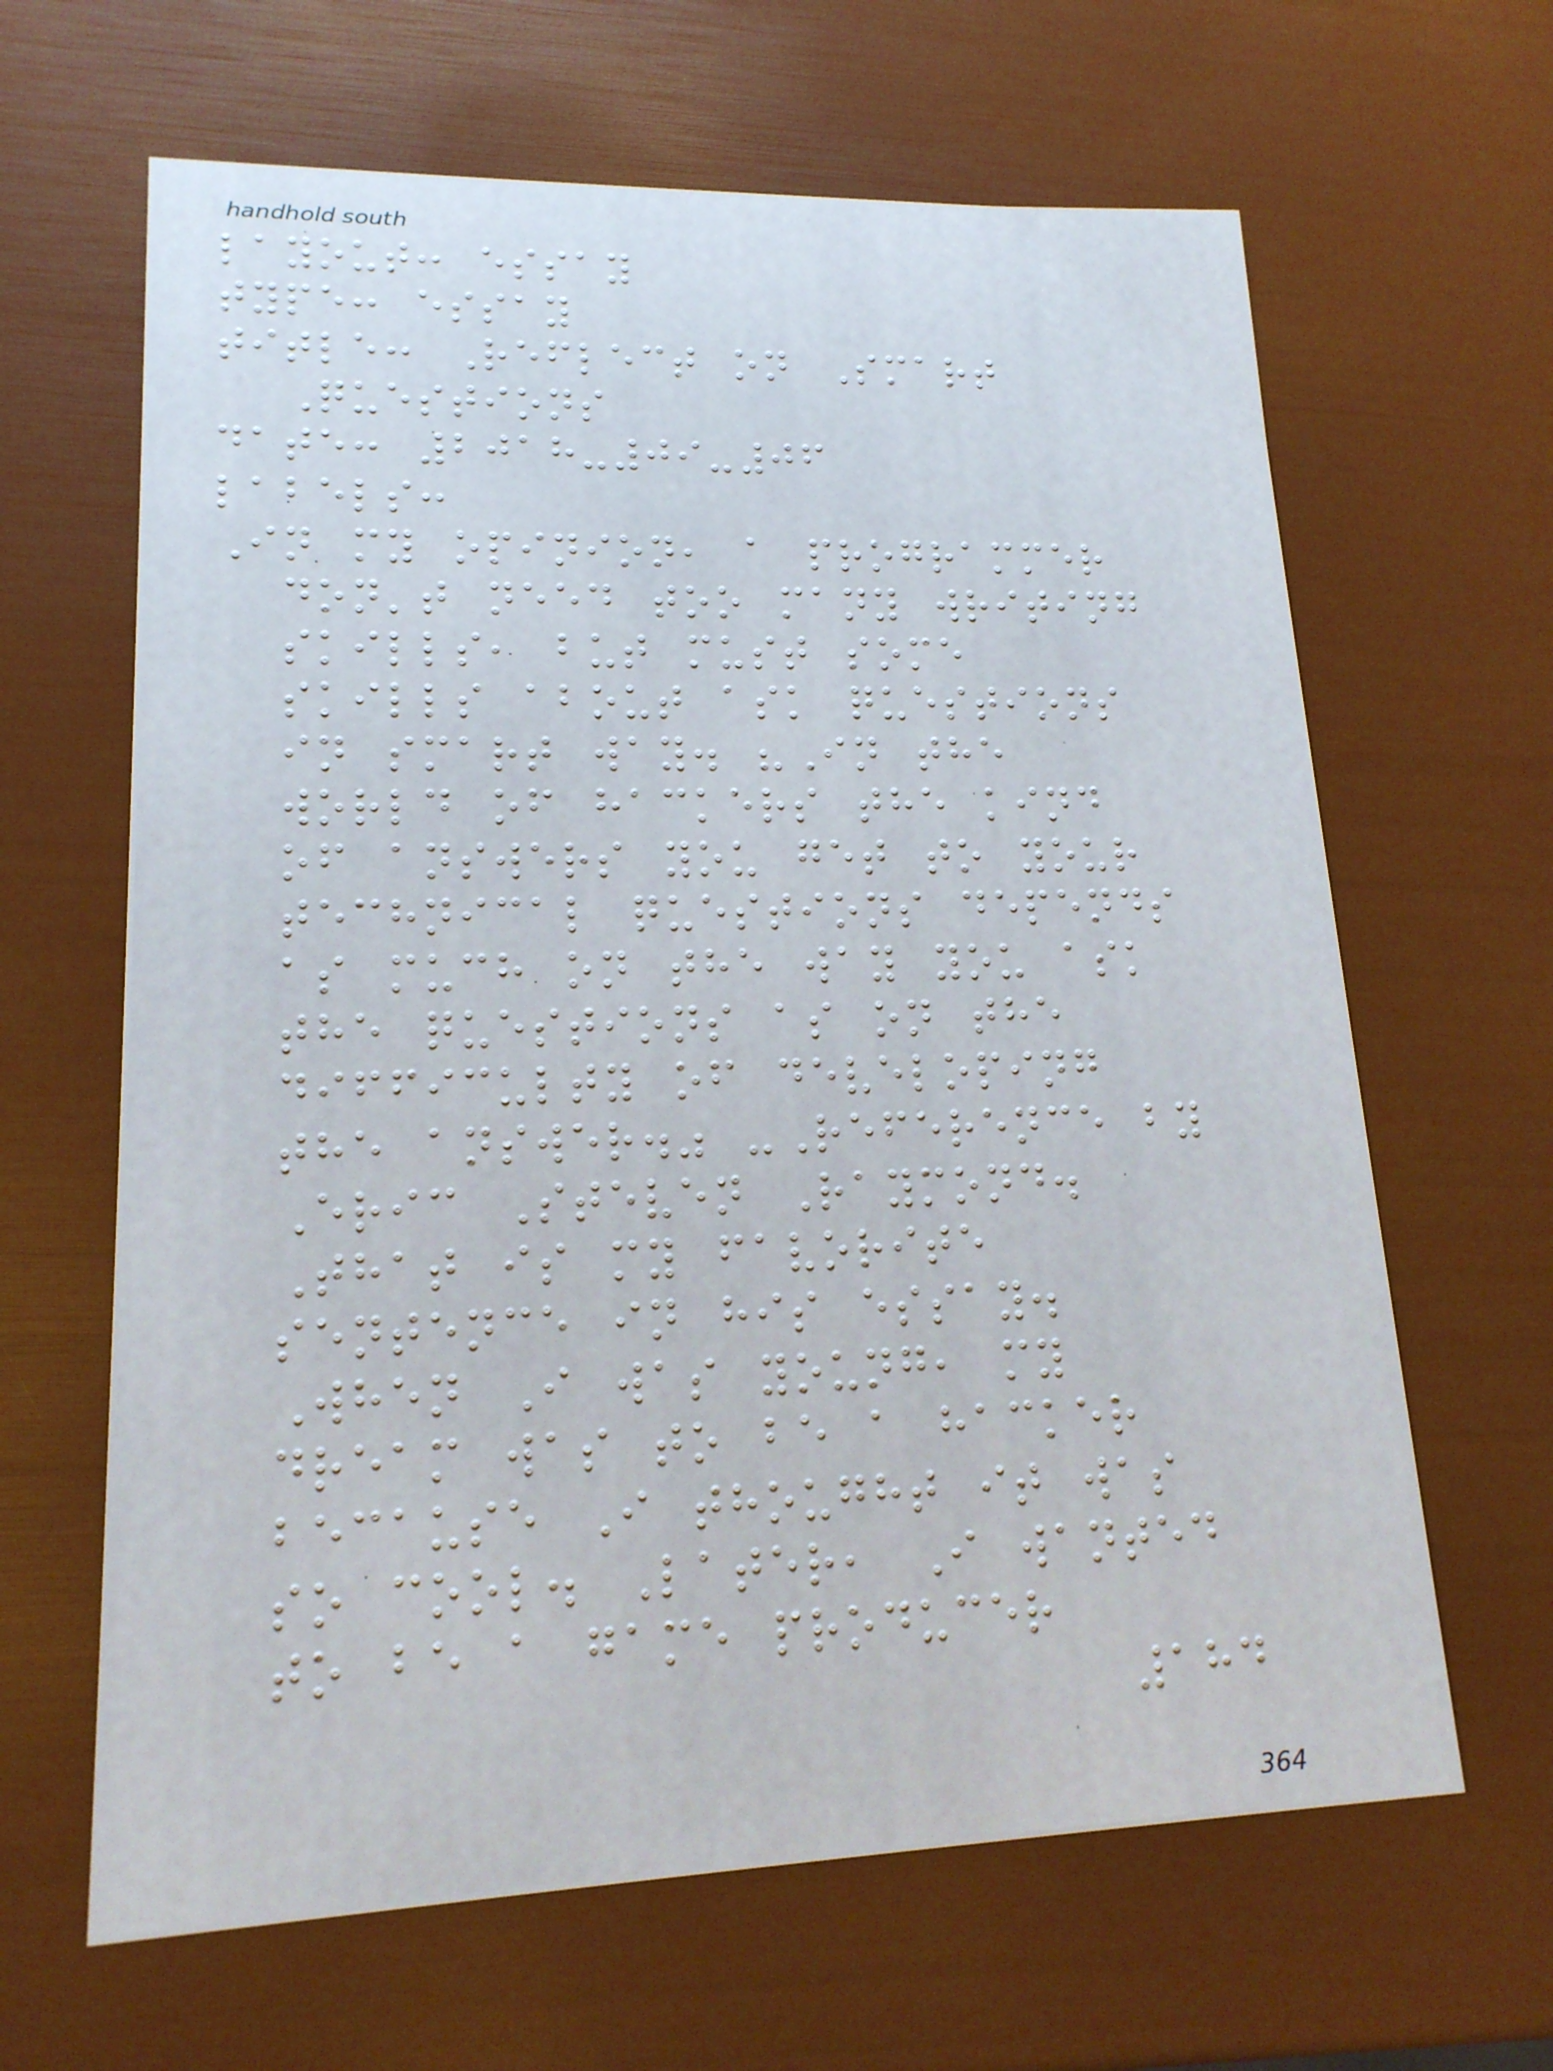layout: essay
type: essay
title: Reflect on Smart
Questions
date: 2018-09-06
labels:
In my opinion, a programmer
don't need too many writing
skills, but must some
skills about ask questions
in smart way. "In the
world of hackers the kind
of answers you get to your
technical questions depends
as much on the way you ask
the questions as on the
difficulty of developing
the answer." -Reference by
Eric Steven Raymond.
That is my favorite
sentence in his essay.
When I was young, my
dream was to be a hacker
because I thought it was
so cool. Later, I wanted
to be a game producer
184
